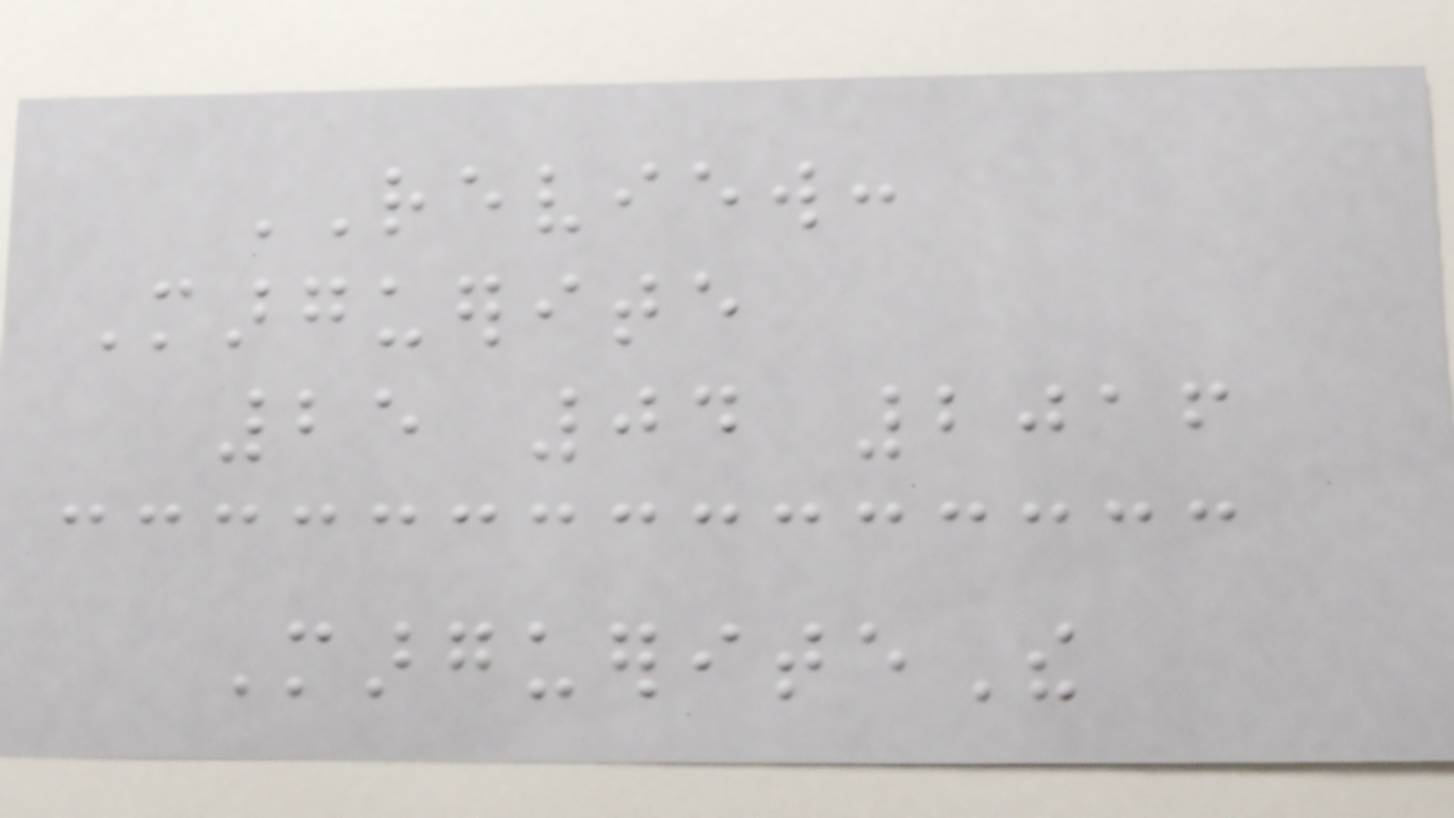REVIEW:
Marguerite
25 04 2016
MargueriteThe
